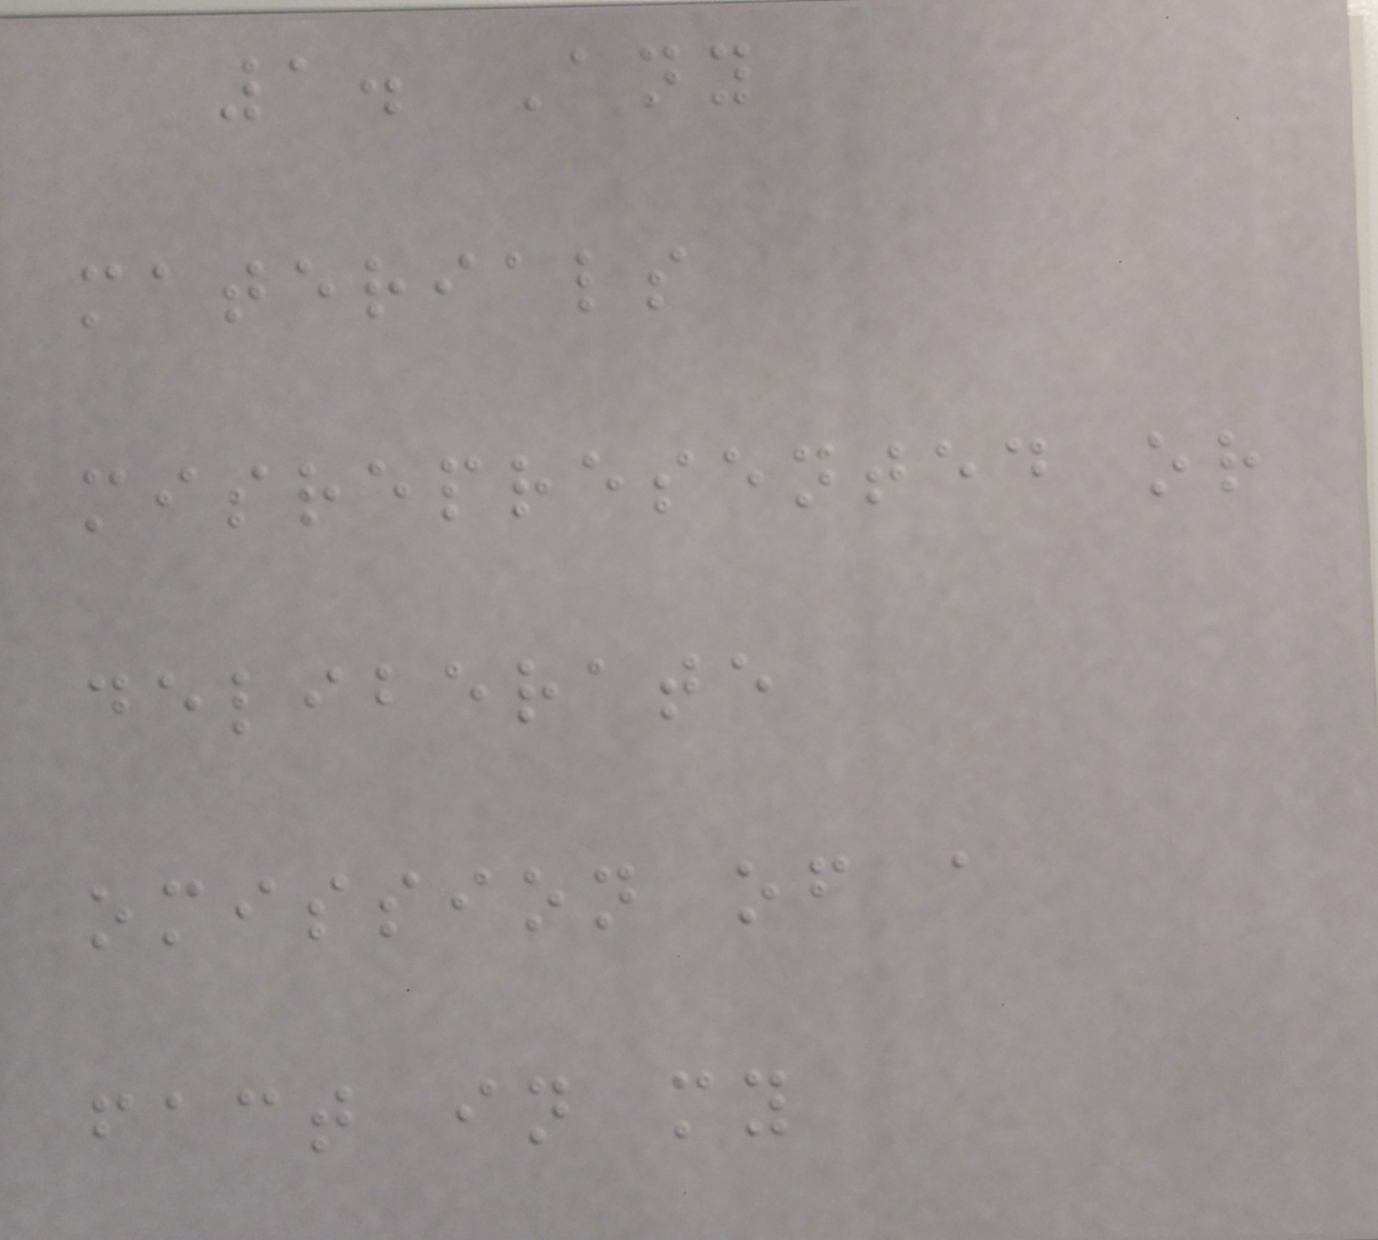1. Any
materials
misrepresented or
deliberate
omission of a
fact in my
